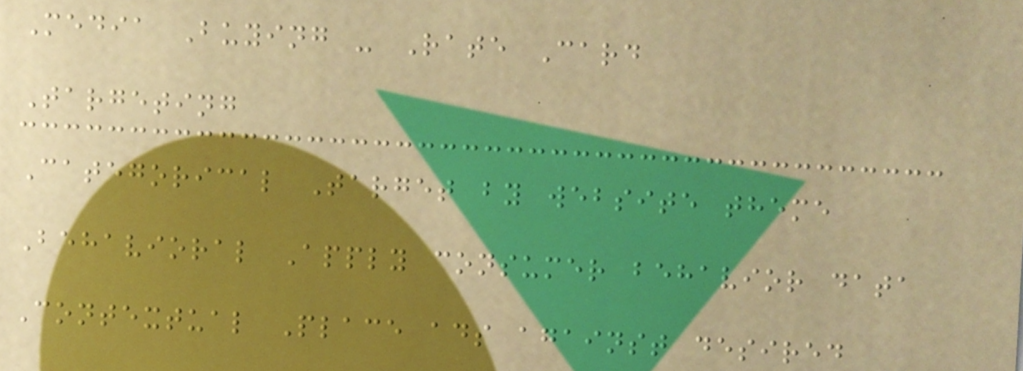Media Buying - Rate Card
Targeting
Categorical Target by website theme
Behavioral Apply consumer behavior data
Contextual Place ads against desired
